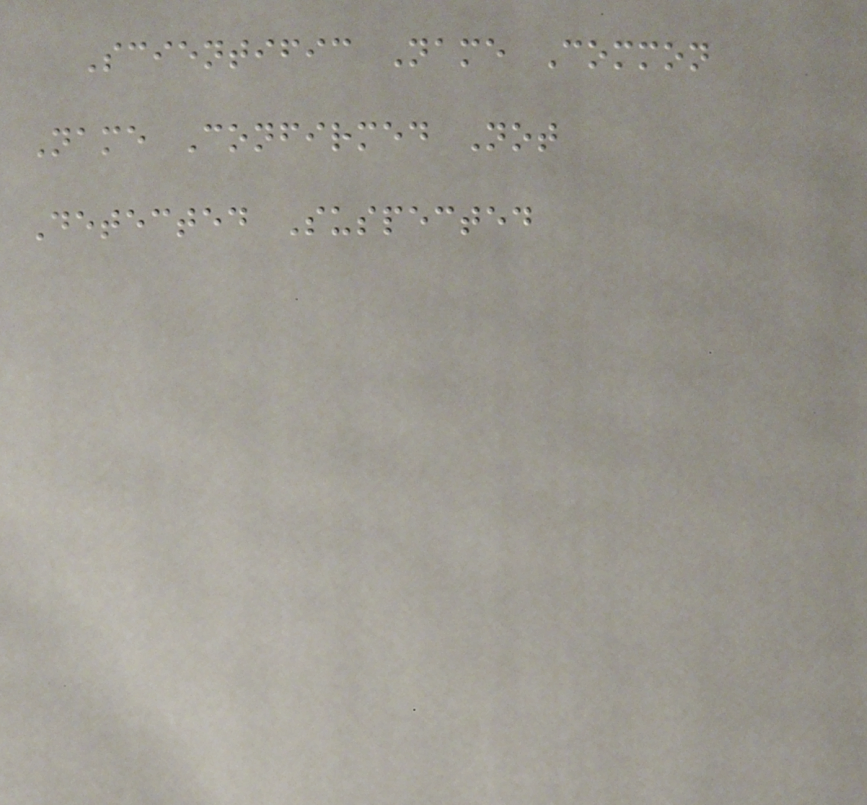Scientific Name Common
Name Confirmed Not
Detected Suspected
